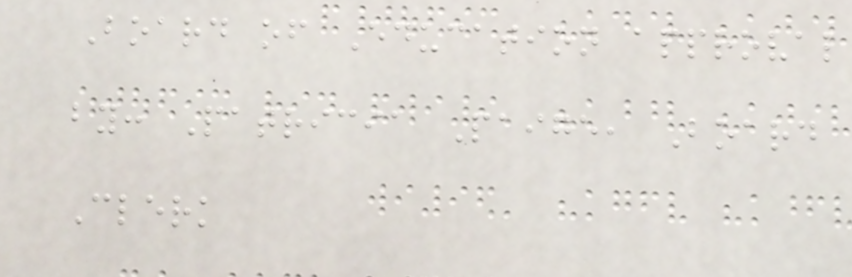Board of Education approval
by: Patricia Paige, Board
Clerk
